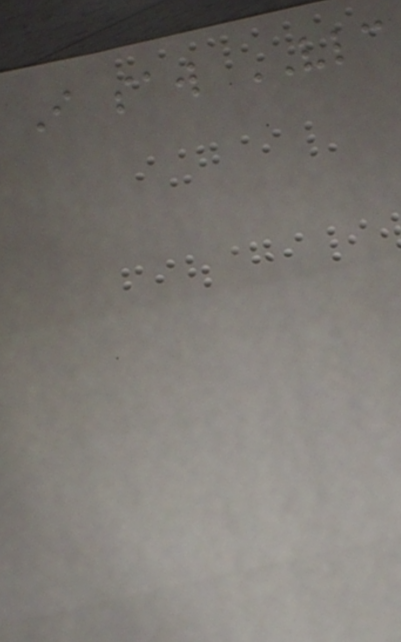I saw VLC
